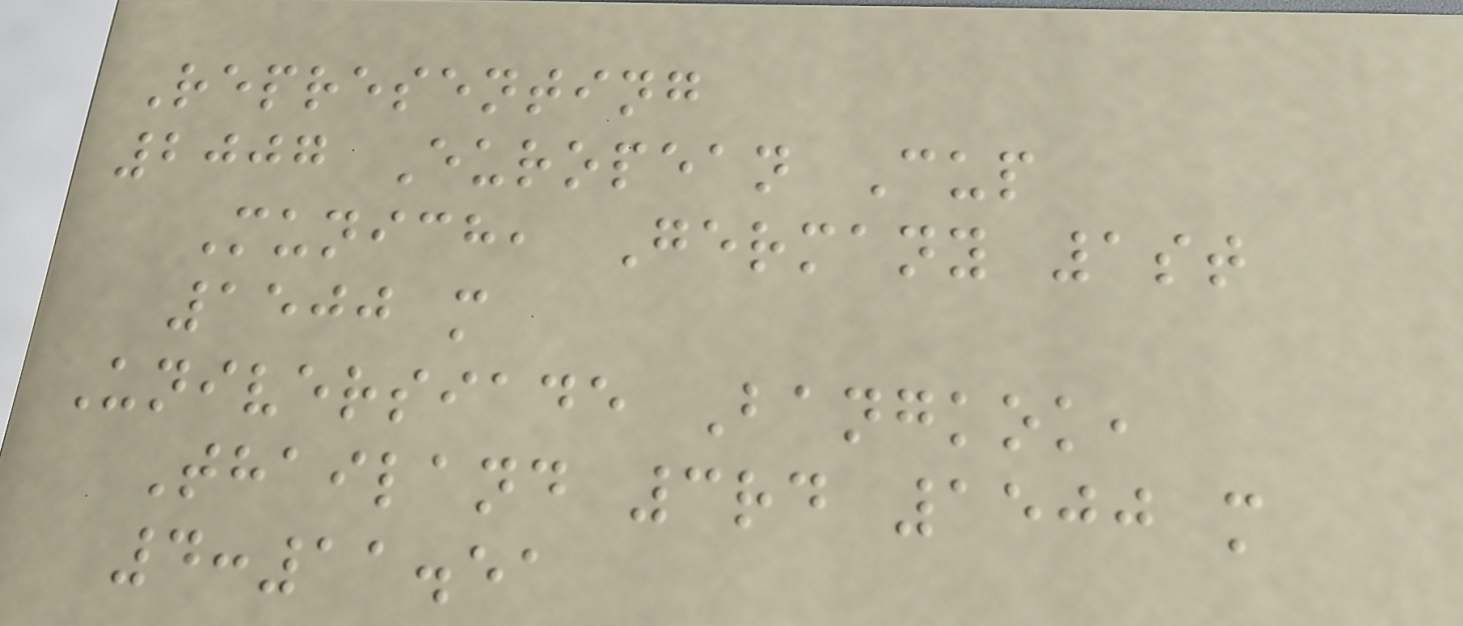Representing
2007 European Cup
Munich, Germany 1st
1500 m
Universiade Bangkok,
Thailand 3rd 1500 m
4:11.51
